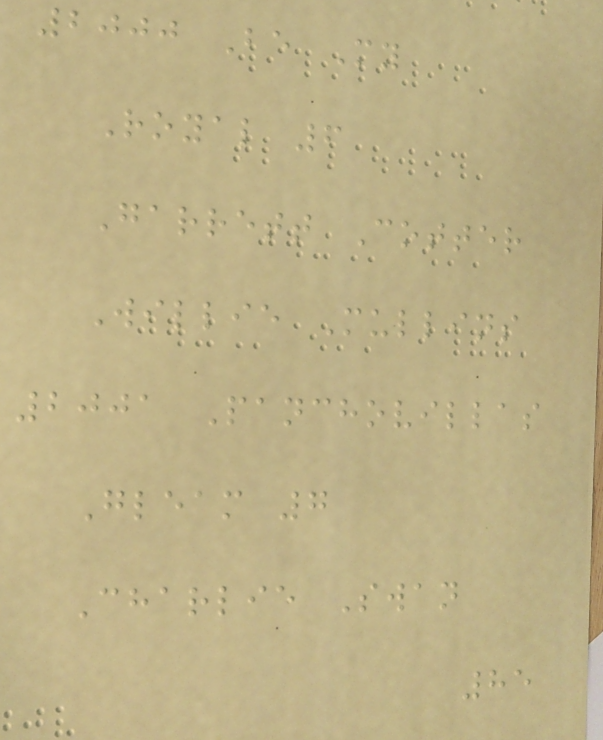2000 Be My
Royal 6
Garrett Cotter
Willie Mullins
2001 Panchovillas
Gleam 7
Charlie Swan
85
